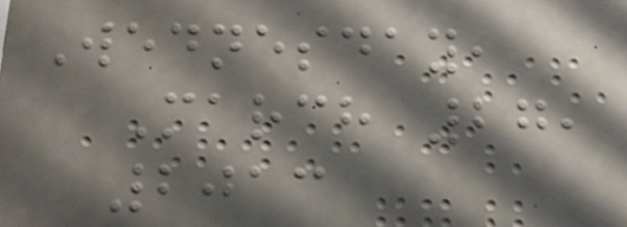Wednesday,
March 27,
2013
